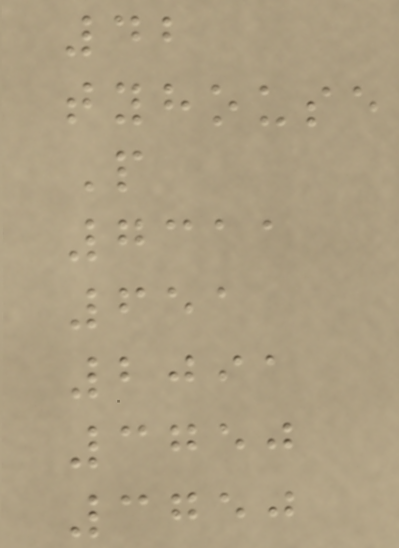42
tyhouse
P
7311
651
2091
3750
3750
